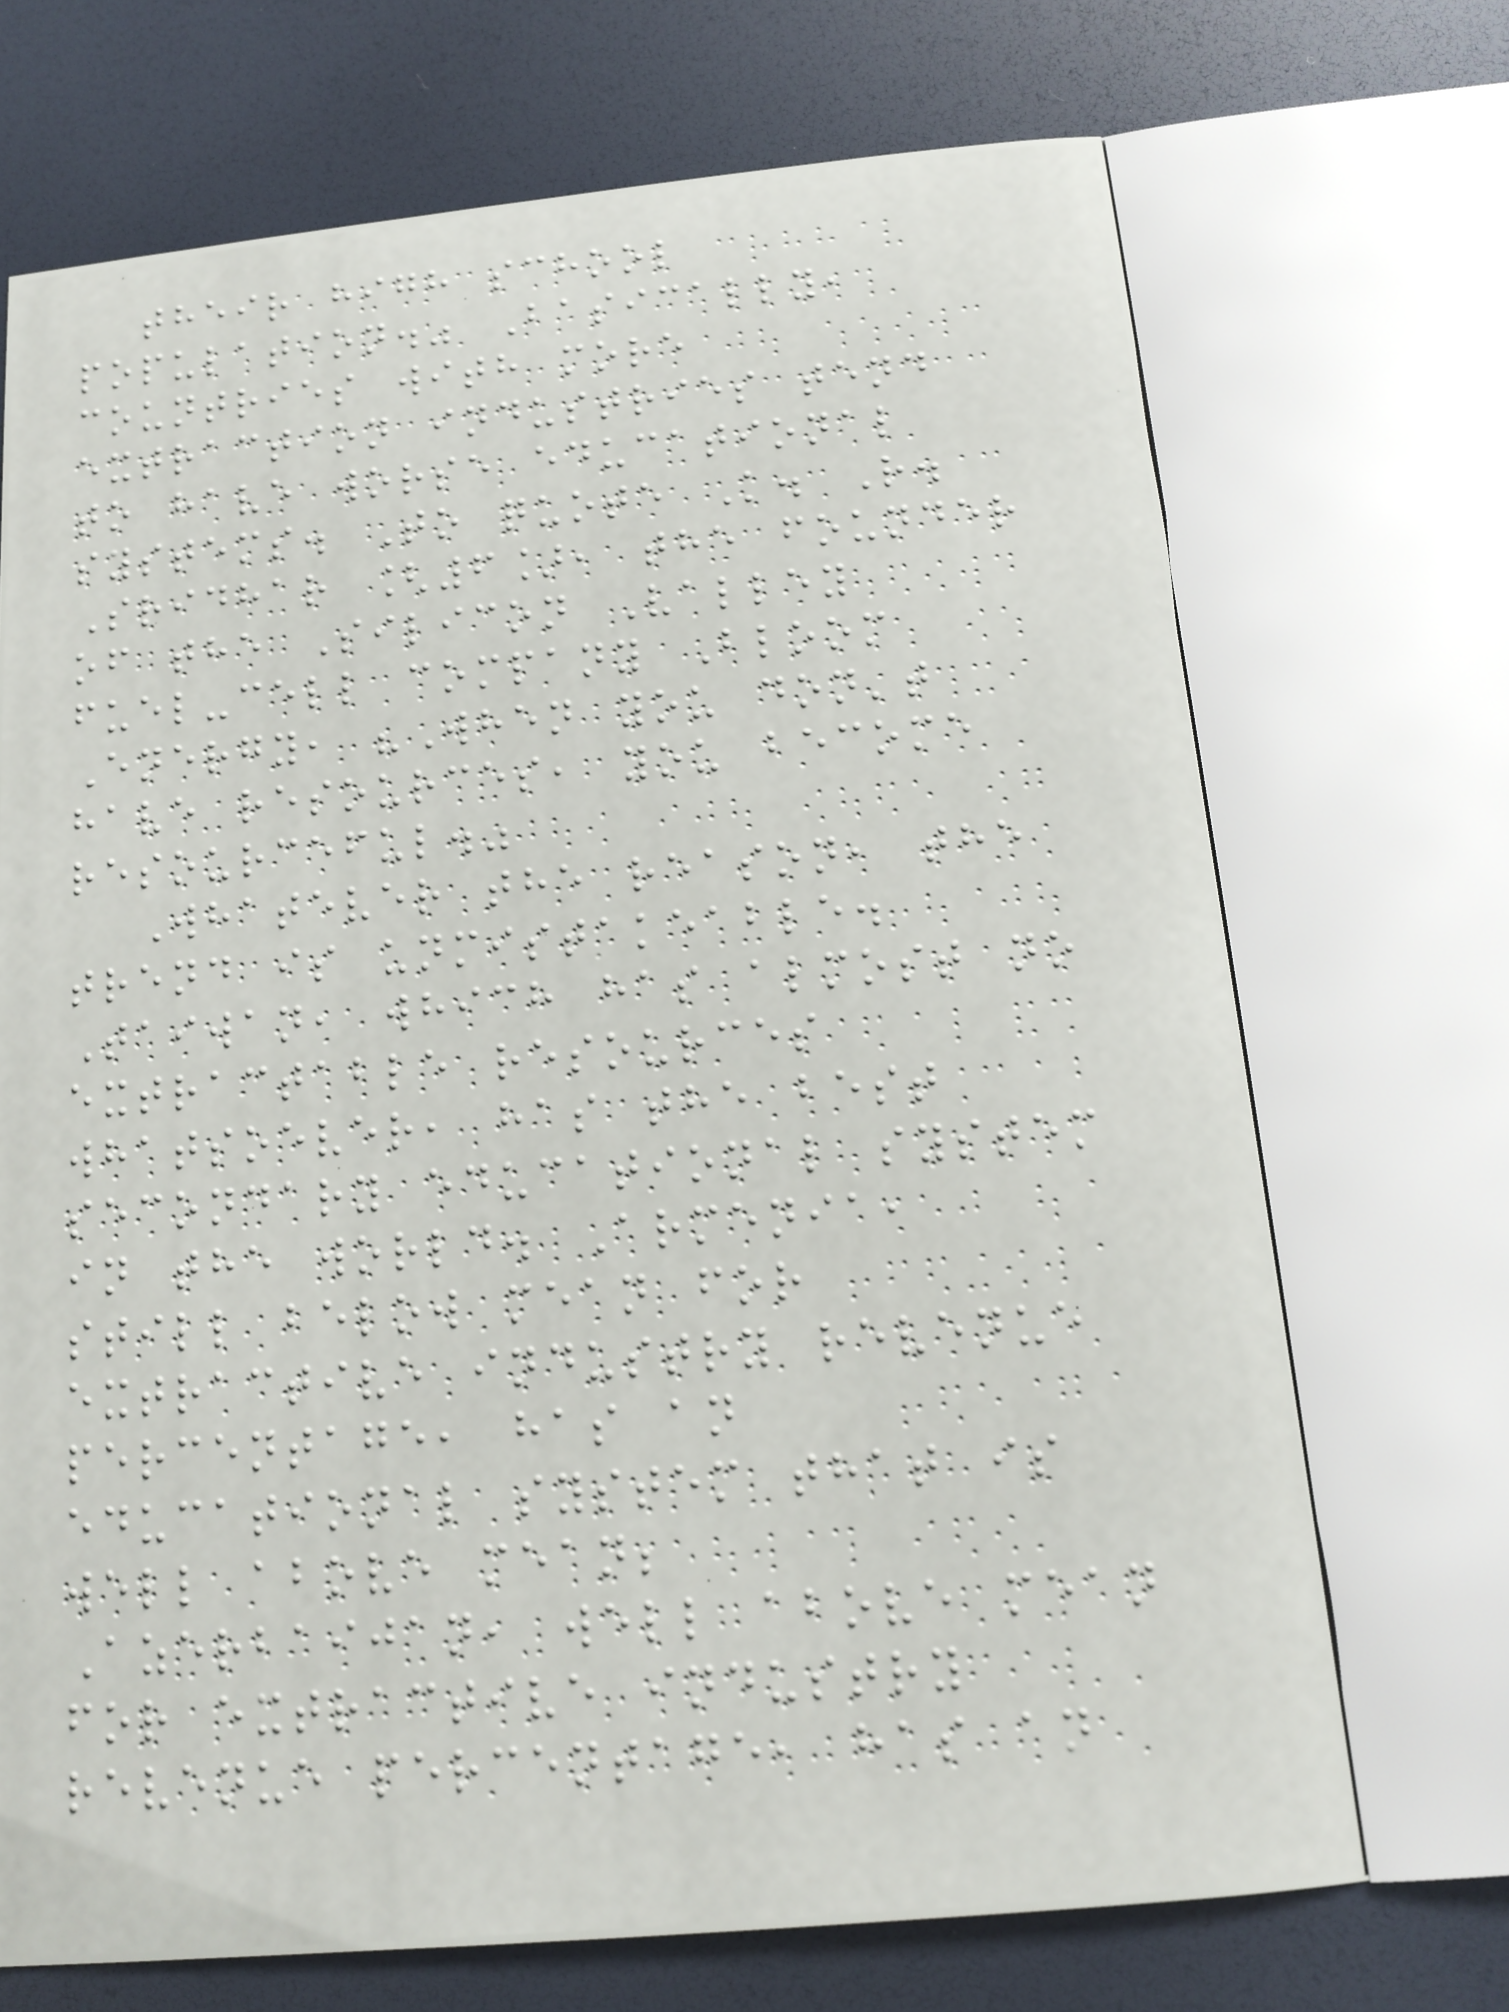their high school
population." Basically,
countries with more
extraction industries tend
to have worse educational
systems. To quote K. R.
Sridhar [6], the founder
of the Silicon Valley
fuel-cell company Bloom
Energy, "When you don't
have resources, you become
resourceful."
Whatever the reason, the
trend is unmistakeable.
Taiwan, which has almost no
extractable resources
whatsoever, has the best
secondary educational system
in the world. Armenia,
still below mean for
extractive industry revenue
percentage, has an
educational system that is
well above mean;
Azerbaijan, well above mean
for extractive industry
revenue percentage, has an
